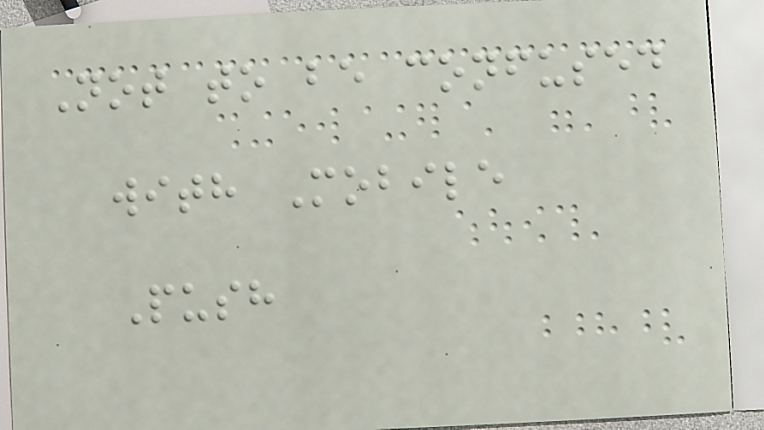Not to be confused
with Mobile
Push
